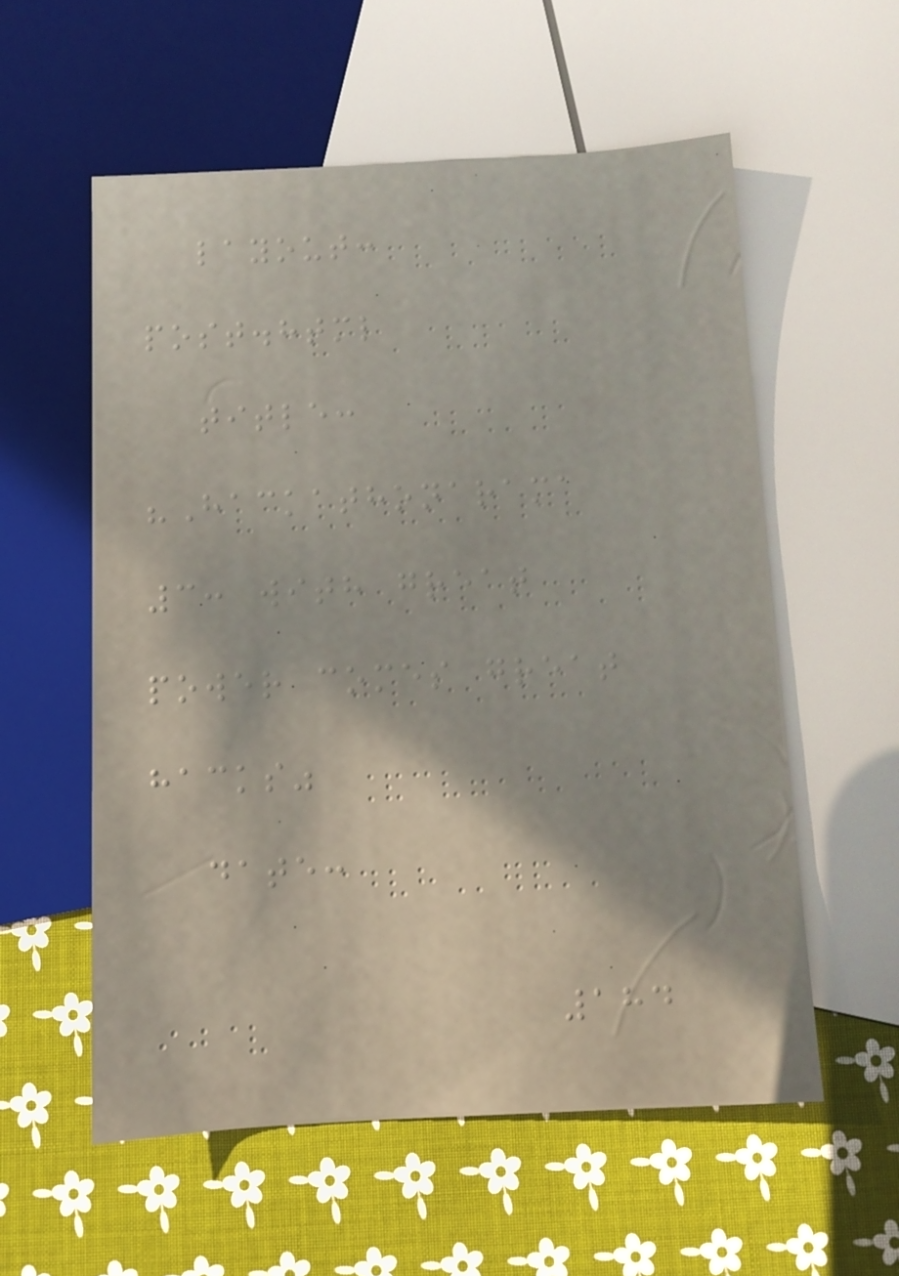layout:
post.html
title:
"Hackathonarama
3: with great
power comes great
hacks"
date:
184
